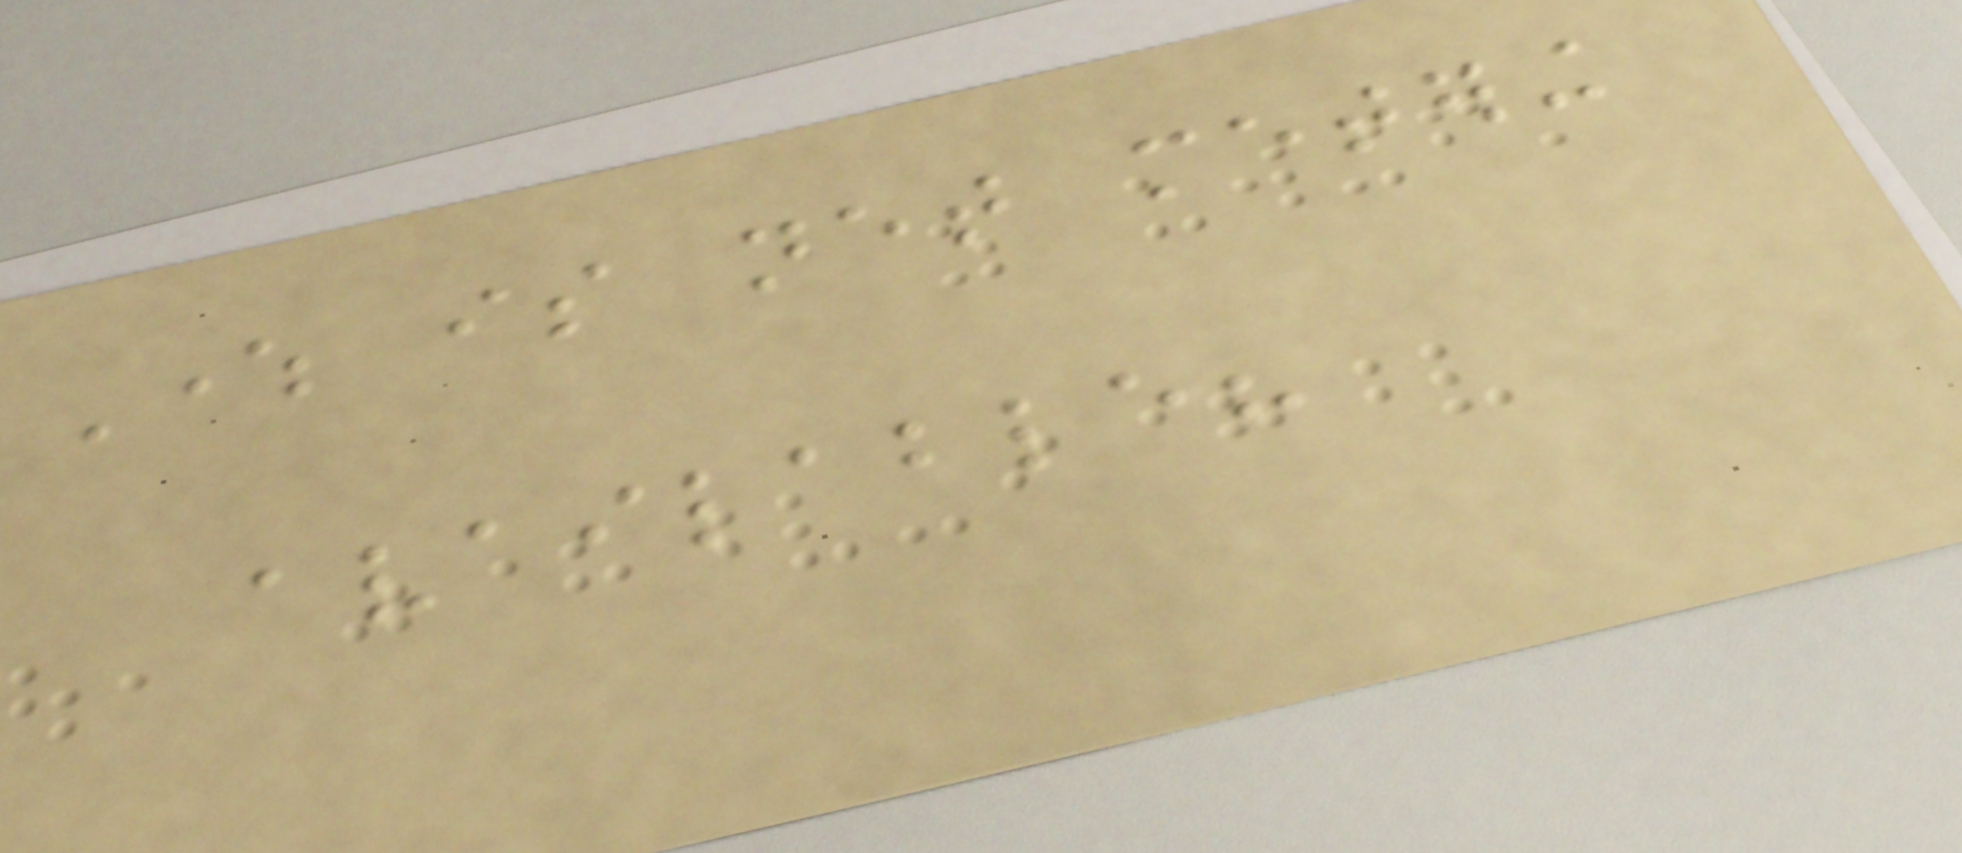Where is net metering
available?
